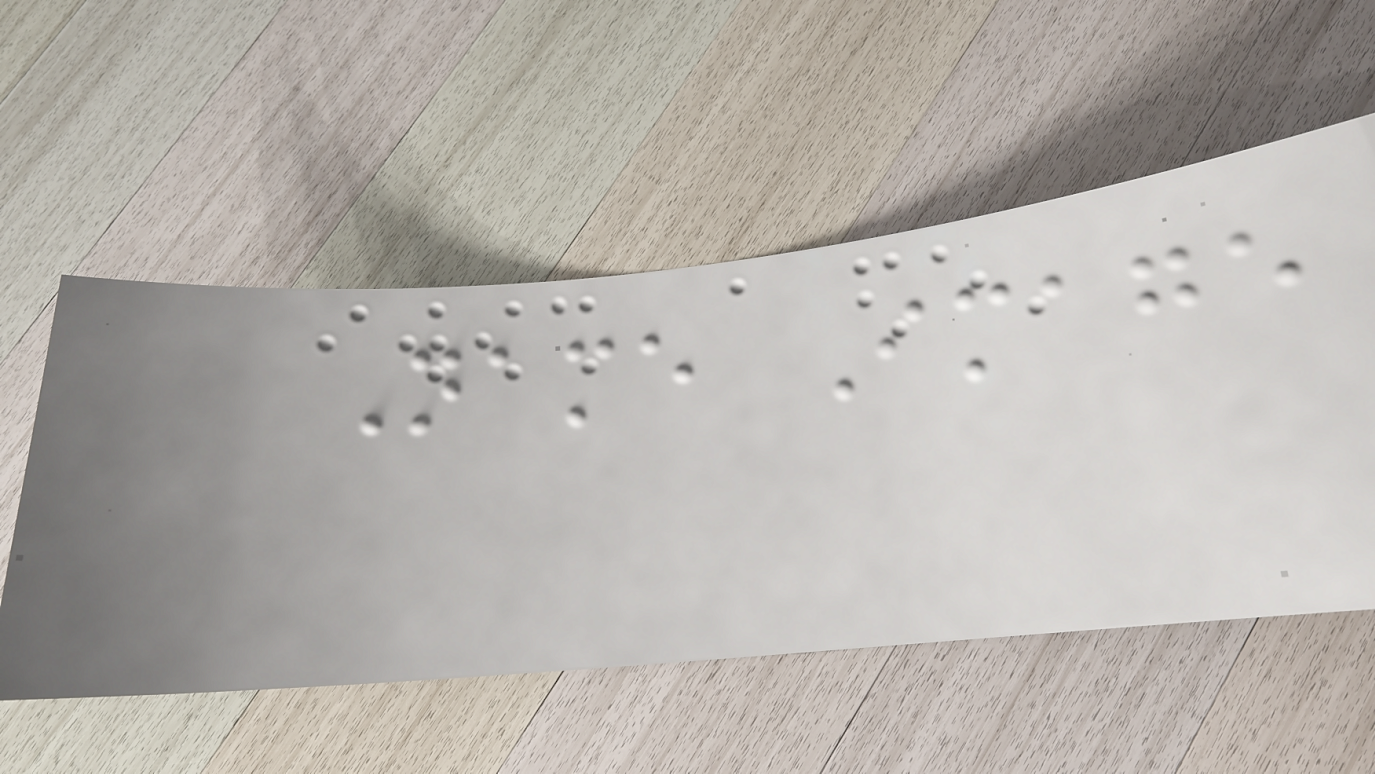Name Image
